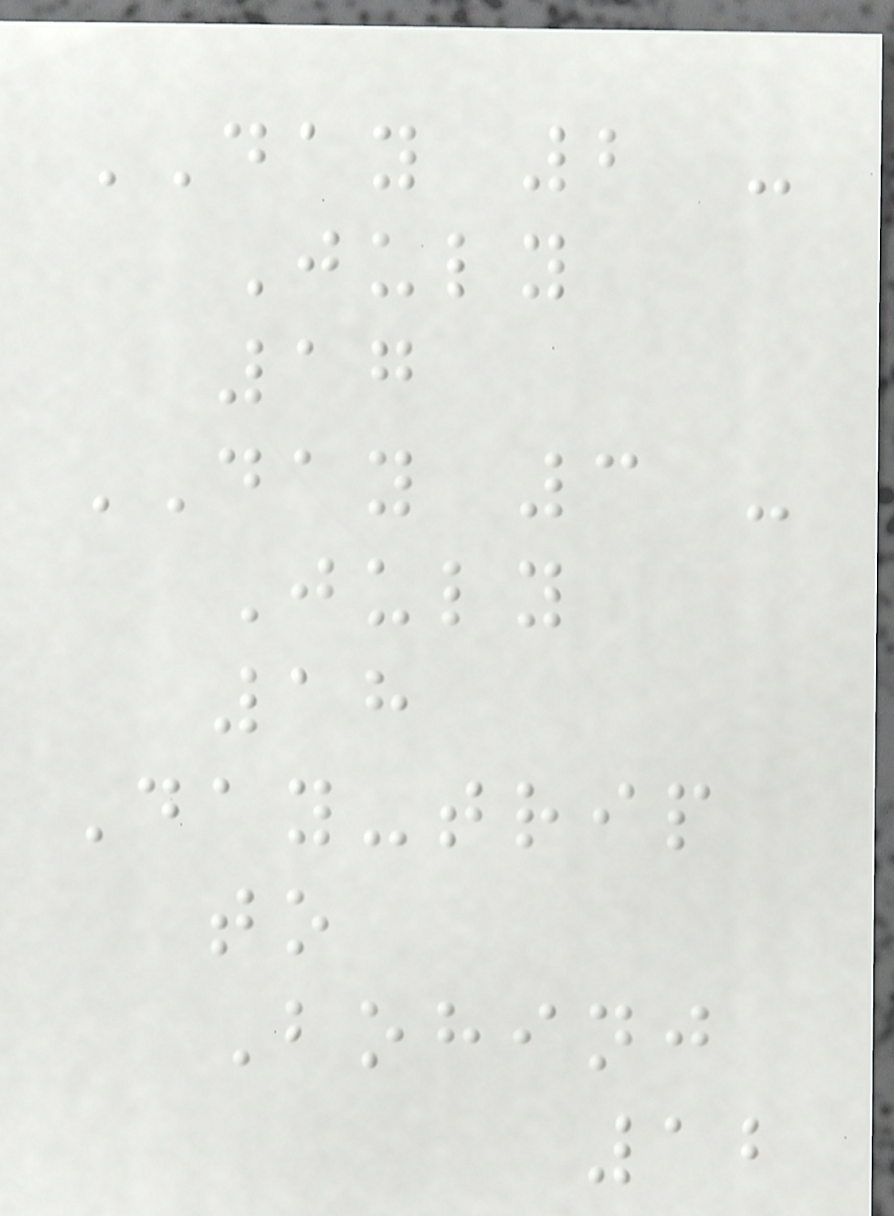DAY 2 -
July
17
DAY 3 -
July
18
Day-trip
to
Bohinj
12
